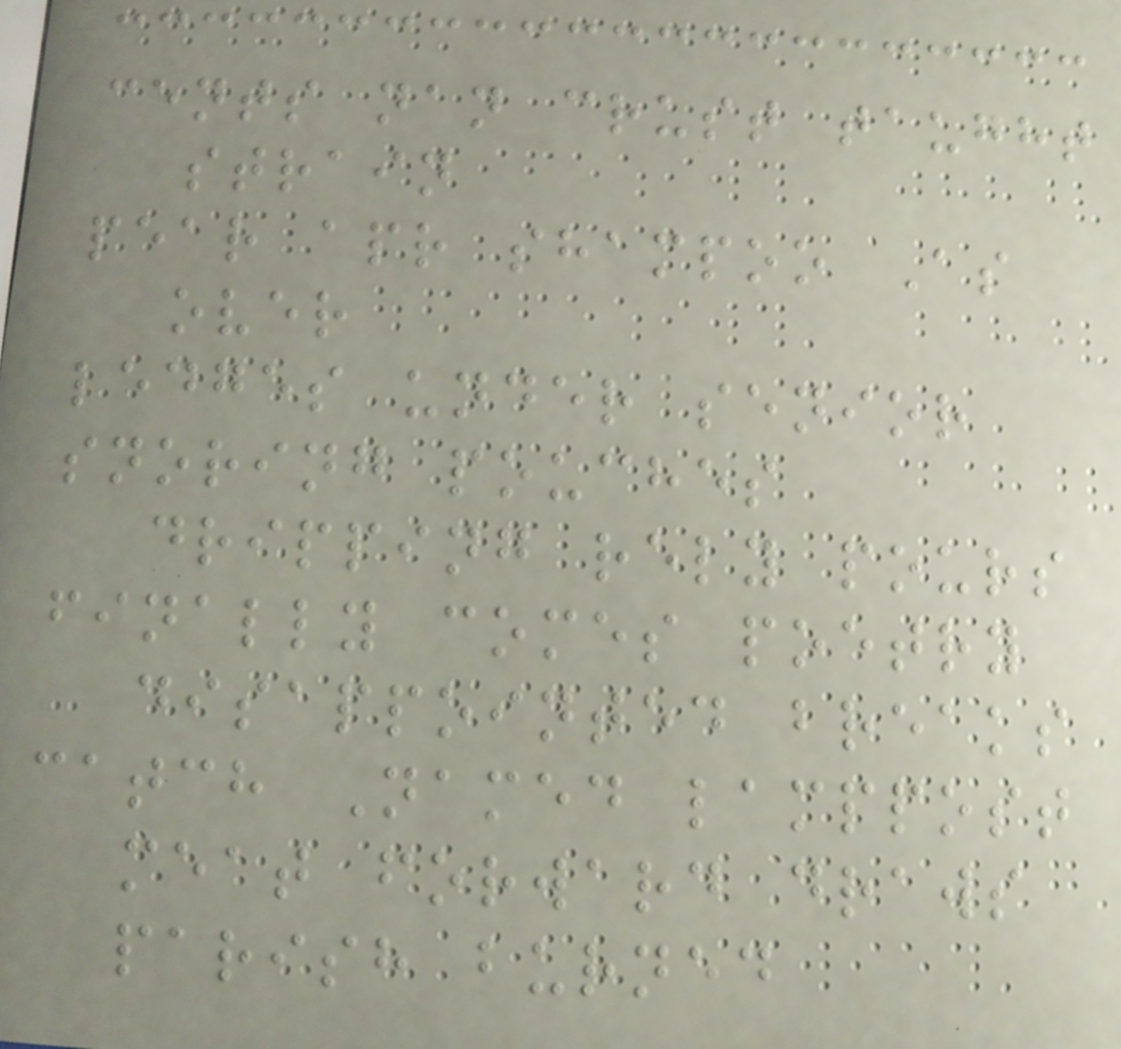cents nan crust taught
strain
pear apr shampoo As
over
ledges under senior
snoring pouches
dripping rely pours
finally comes poetry
disappointed breaks
catch Named lamppost
meat forward draws
parish burned
